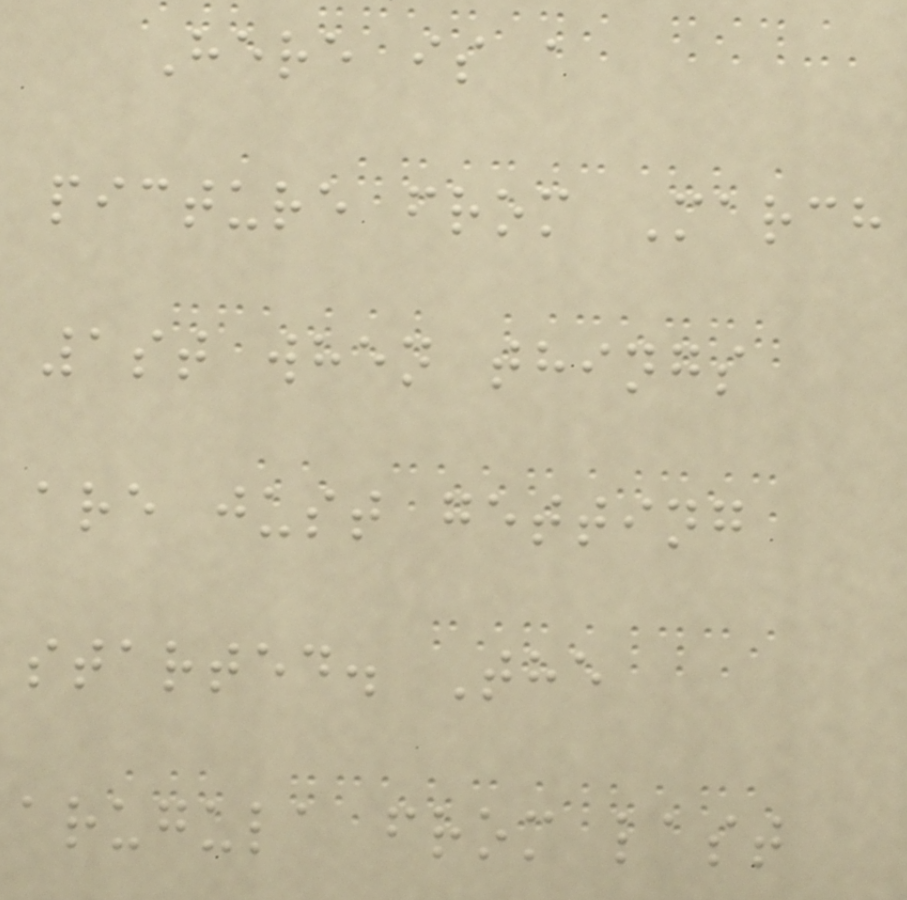Here is a
picture from March
1st when things
are just getting
started. The
arugula from last
